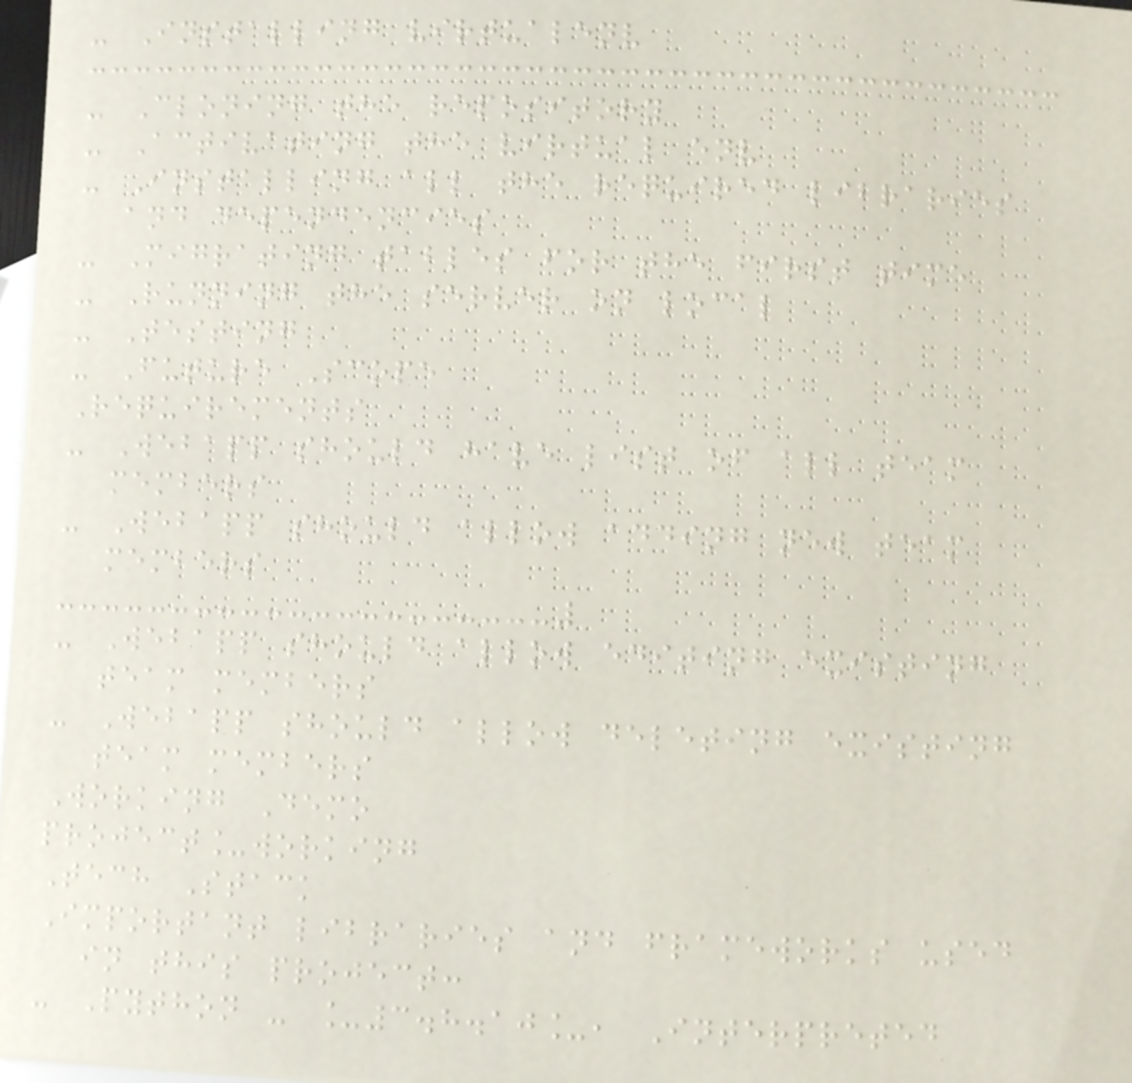- Installing virtualenv
- Cloning the repository
- Activating the virtual env
- Installing all the required libraries
and dependencies
- Migrating tables for the first time
- Running the server on local
- Testing
- Future Scope
Requirements
- Webapp should have list of all team
members
- Webapp should allow adding new team
members
- Webapp should allow editing existing
team members
- Webapp should allow deleting existing
team members
Working Demo
project_working
Tech Stack
Important libraries and frameworks used
in this project:
- Python - _3.8.10_, Interpreted
